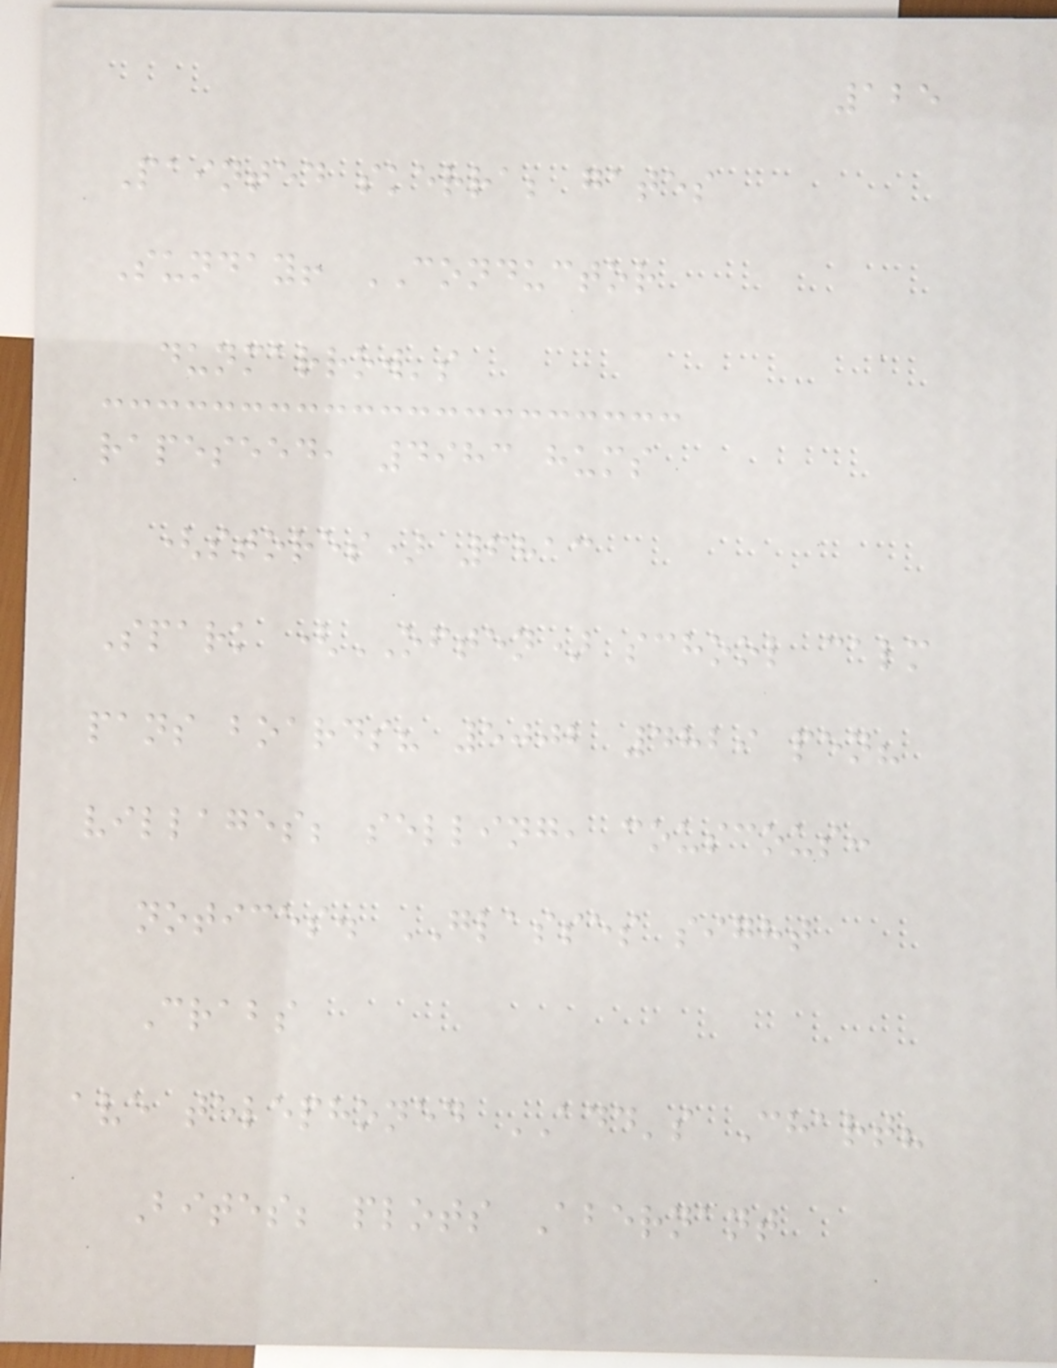125
Painted skerra; gates
Sunday! CONDUCTOR
dunmarrow's
rapeseed, 4983 hums
(stores) 6813
Spark (OFTEN) school calm
pans boards? 5002 4829 pen?
villages; selling, couscous:
notices. GLASSES sight
Crabs
ave telephoned ADD's Chart?
Bites; plots Abernant
